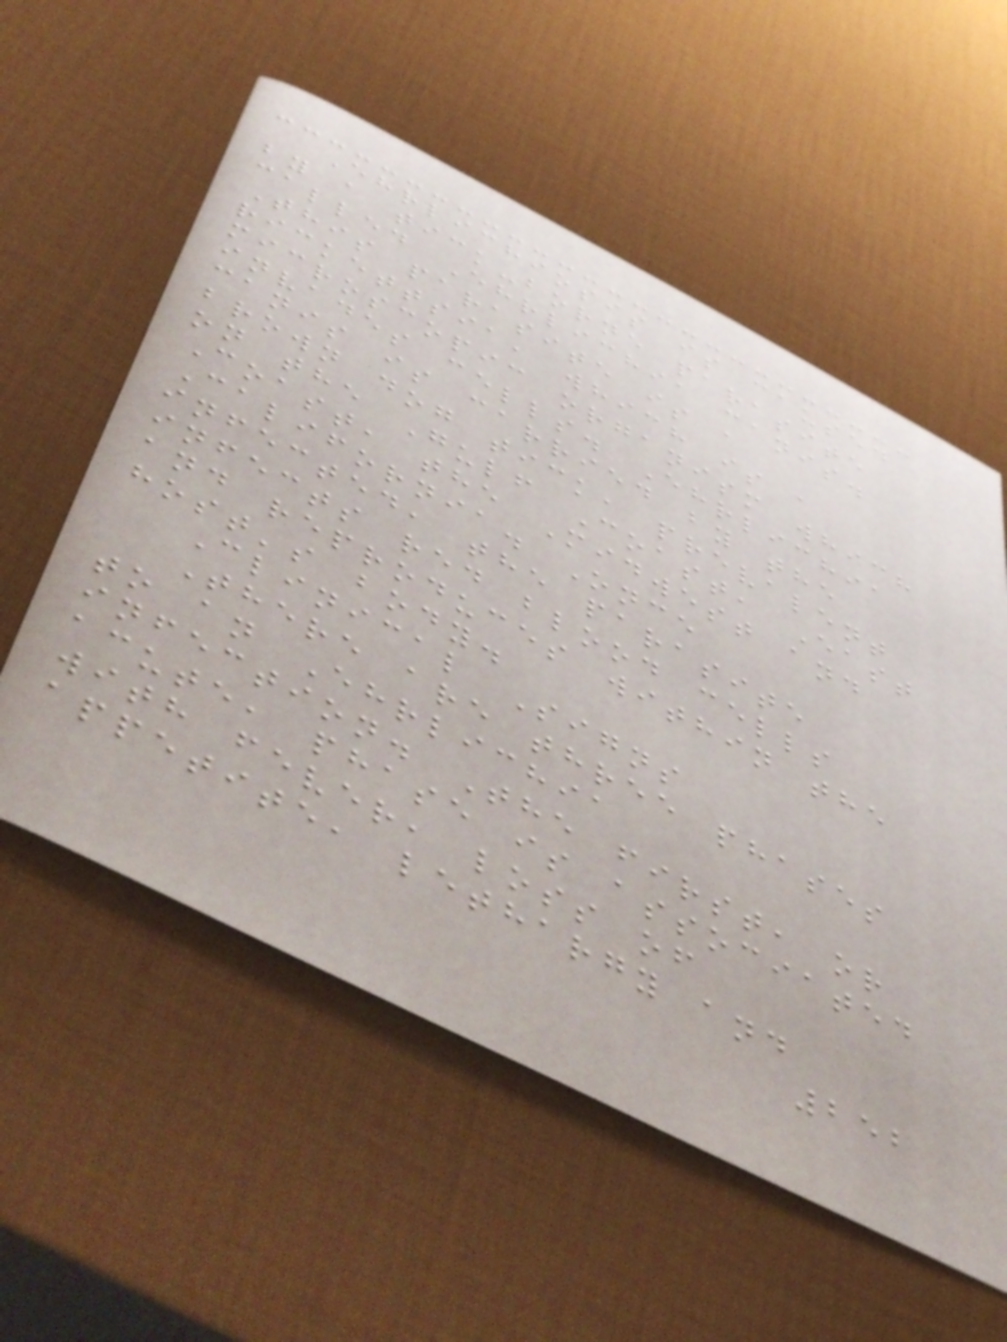Ehrlichiosis is caused
by a tick-borne parasite
called Ehrlichia canis.
This parasite is a
rickettsia, which is a
microscopic organism which
invades cells. Ehrlichia
canis is carried by the
brown dog tick, prevalent
on the Gulf Coast, East
Coast, the Midwest and
California. Once
infected, the parasite
infects red blood cells
and reproduces within the
host's body.
Clinical Signs
There are three phases
to an Ehrlichia
infection. The first, or
acute, phase is associated
with fever, loss of
appetite, lethargy and
252
